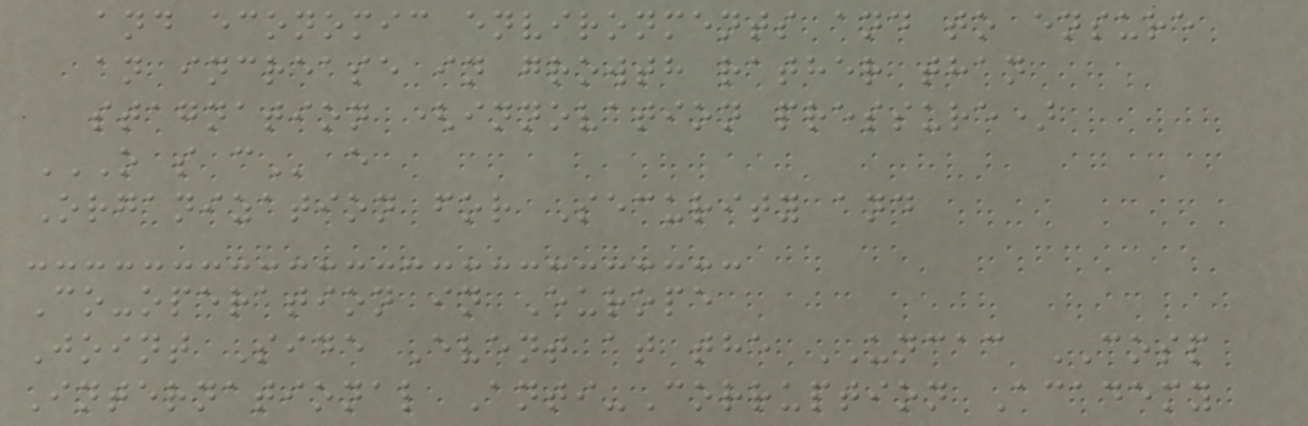and economic environments and to ensure
an increase in growth rather than
stagnation (innovation pressure)
O S C e
Organization for Security and
Co-operation in Europe
Joint Side Event at the UNCAC COSP
International Anti-Corruption Academy
